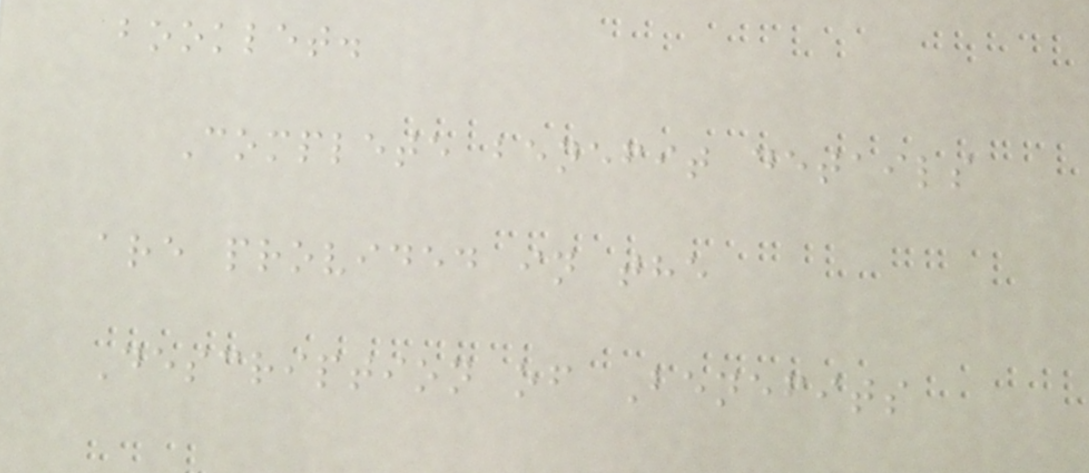booklet.
Complete benefit details
are provided in the
Description of Benefits
